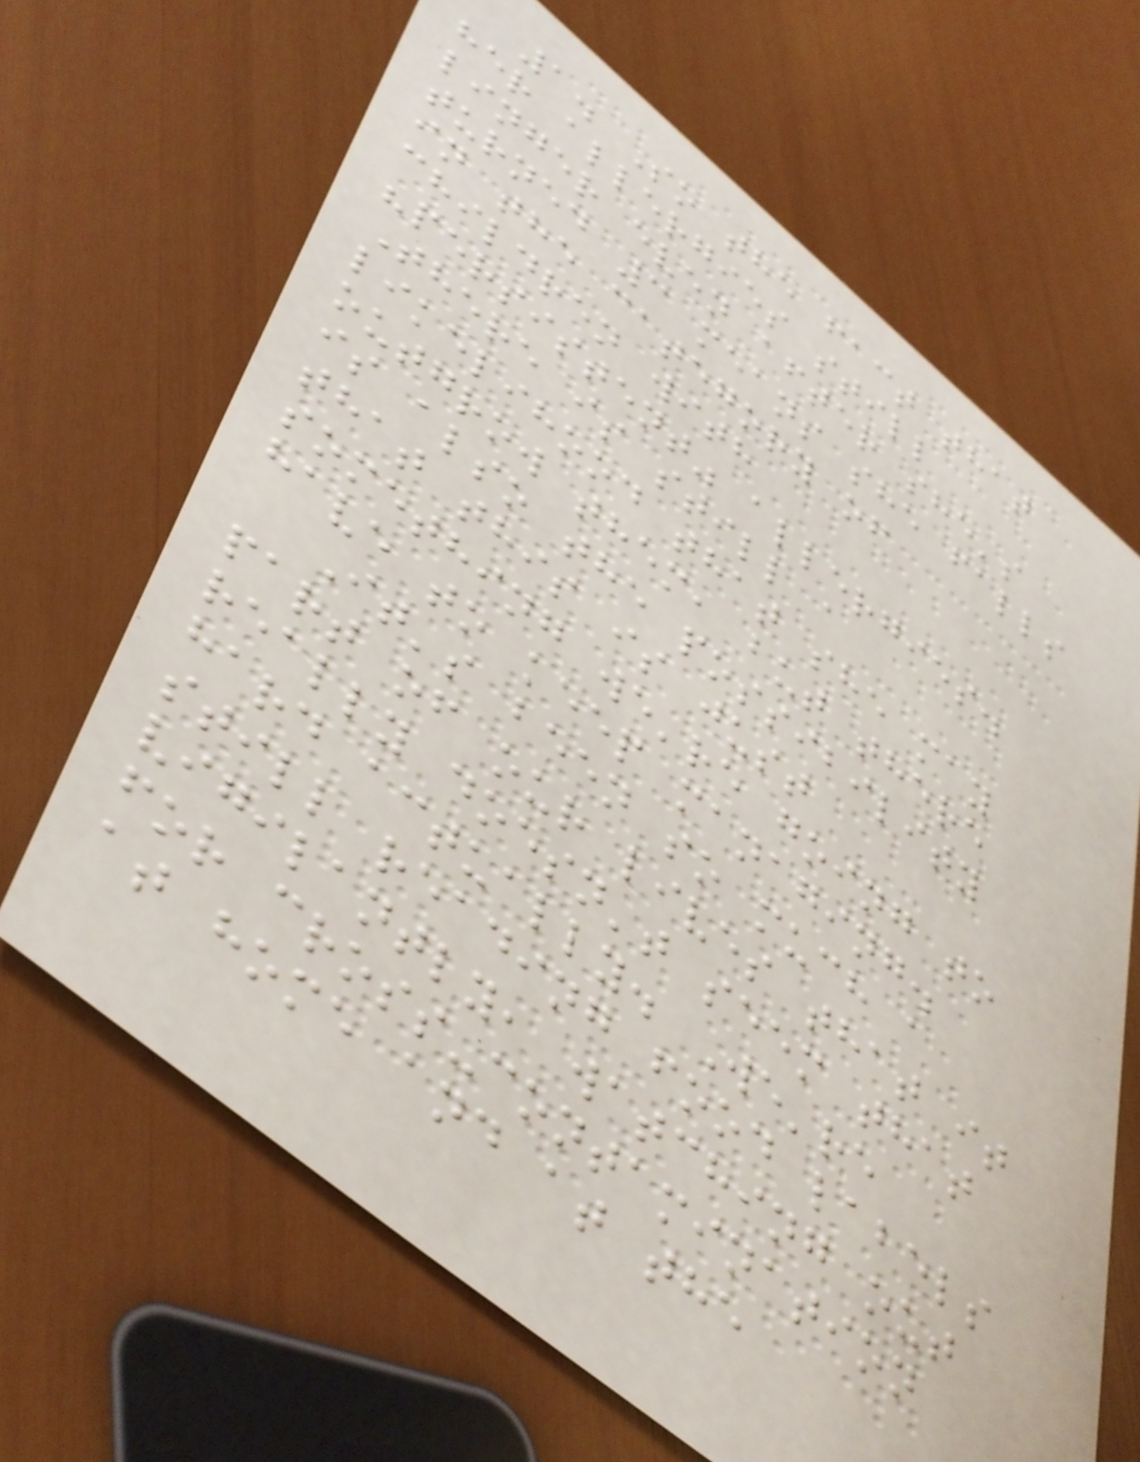1. So the fact that
her allergies still
linger even after she's
turned 3 means she falls
in the category of
children with
"persistent" allergies.
There is still a
likelihood that she may
outgrow them, but there
is also the possibility
that this is just
something we're going to
have to keep managing.
It's been so much a
part of our lives that it
really doesn't seem that
hard actually. We're
still reading food labels
vigilantly, watching out
for cross-contamination
at home and at the
